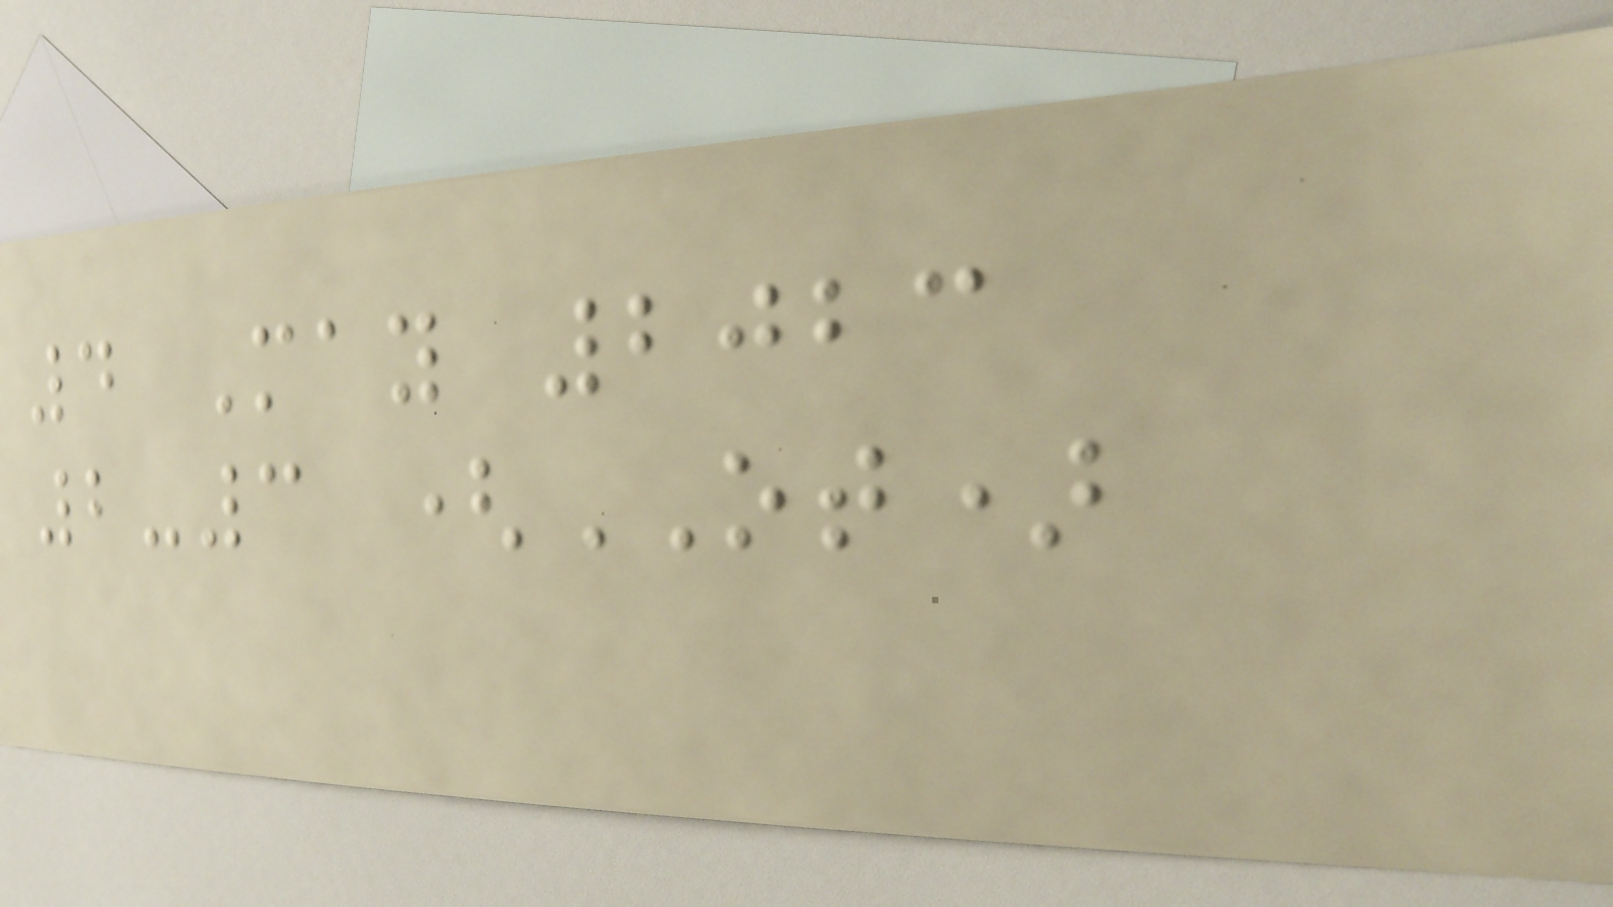4 May 2023
2-3 (OT)
